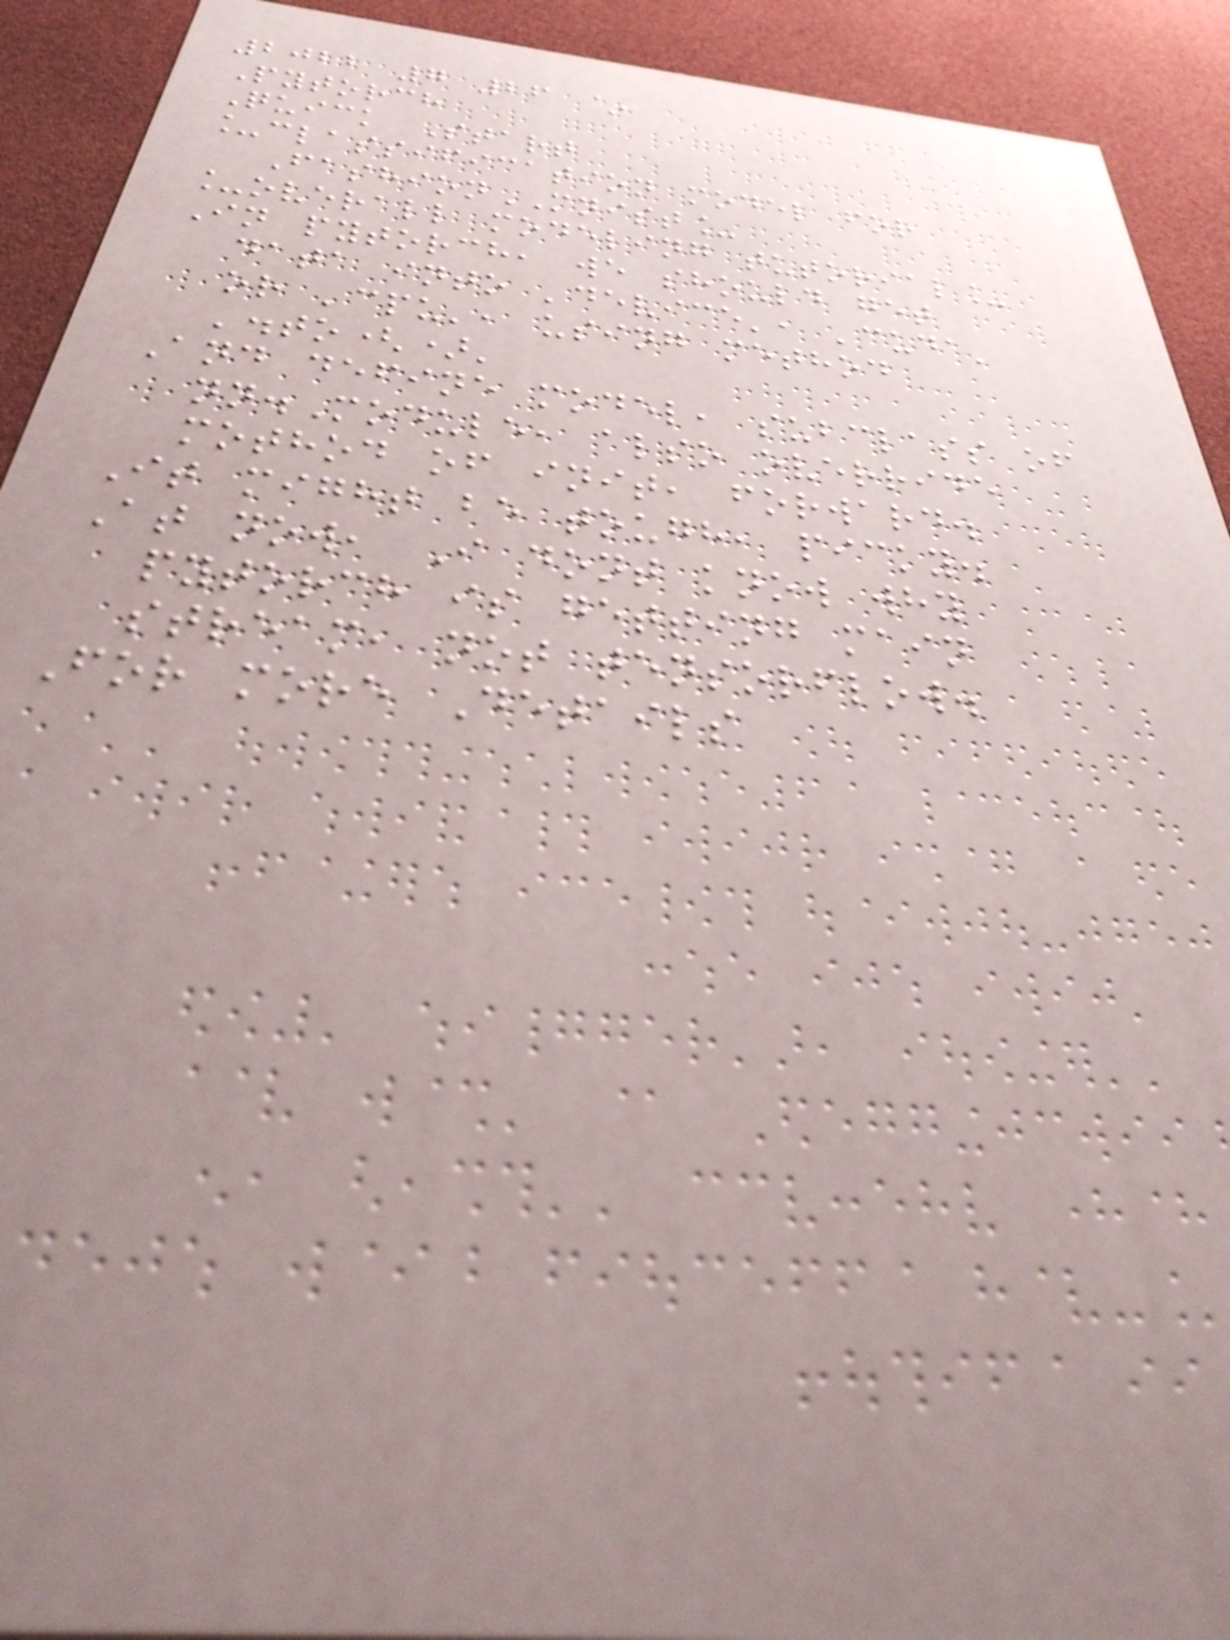2022 7 26 ~
Pytorch
Quick Start
_classification model for
FashionMNIST_
_overall modeling tutorial_
In pytorch, we should get
data into 'device', 'cuda'
or 'cpu', using method
'.to()'
And define model, subclass of
nn.Module, also override
mothod of init, forward.
It might be tough, picky.
At now, I dont know why
pytorch is getting main
stream, not tensorflow.
For more Details
